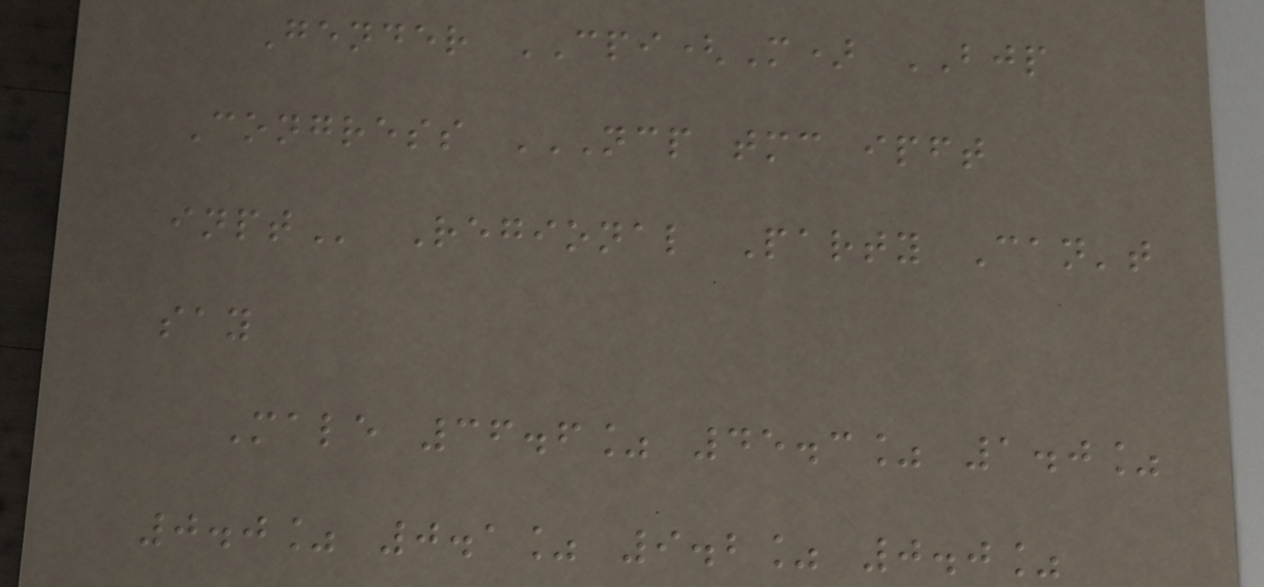Gender CPI(M) BJP
Congress NCP TMC IPFT
INPT Regional Party Can't
say
Male 36.6% 45.3% 1.0%
0.0% 0.1% 9.2% 0.0%
